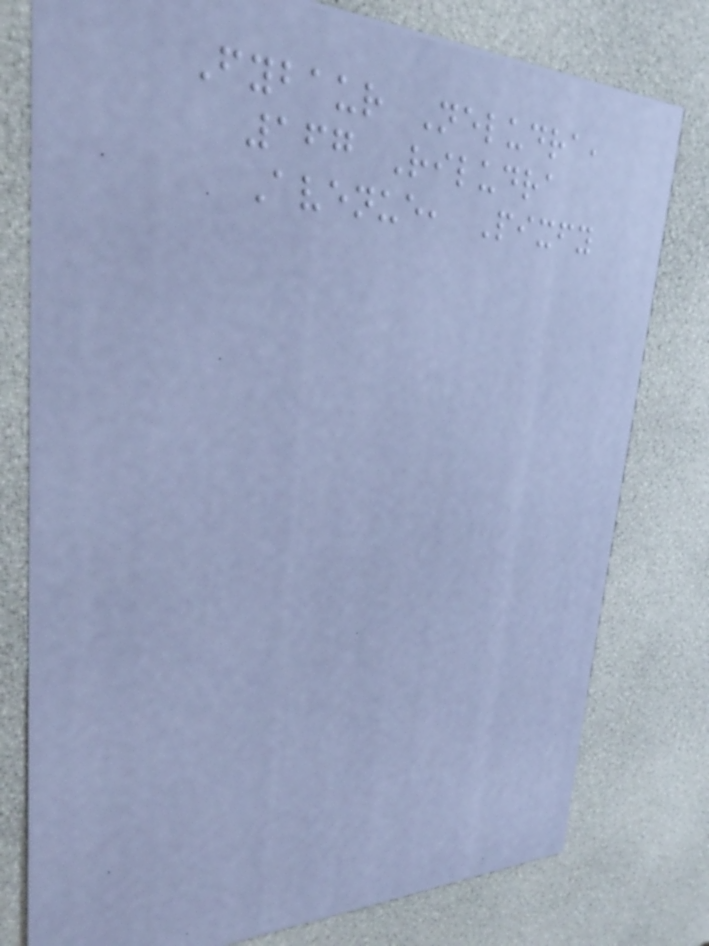Fybaur Neludra,
167 Riludra
Avenue, Pixfy
